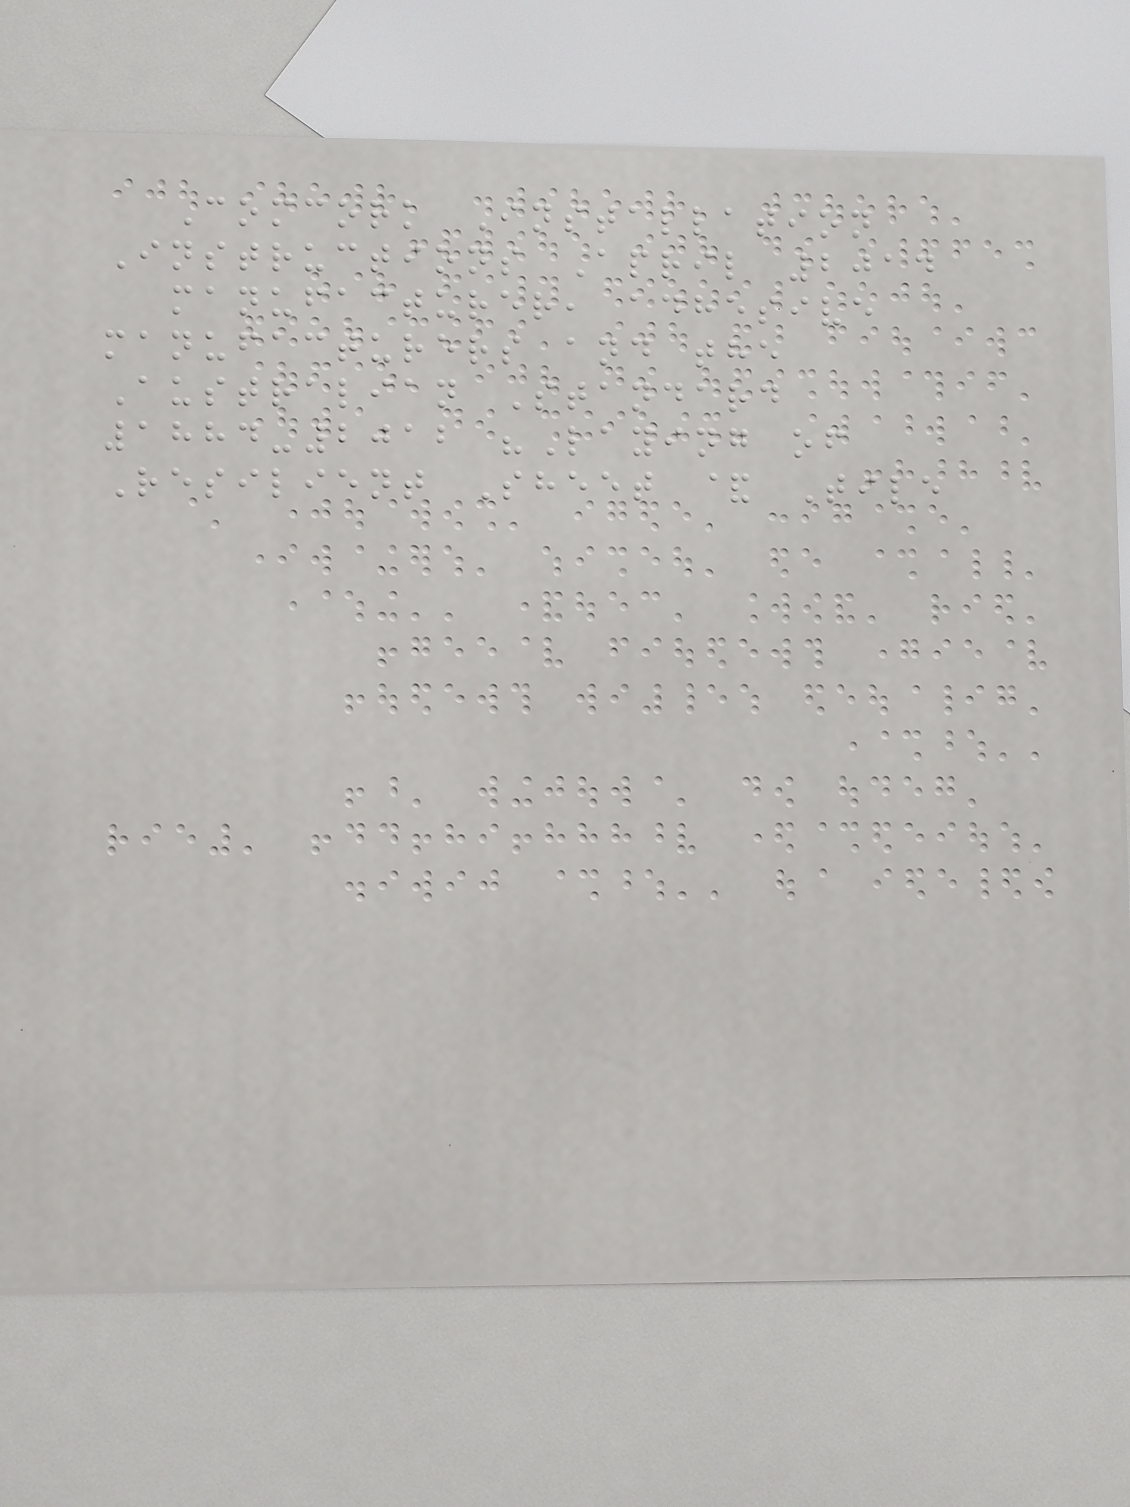Comcork Installation
Instructions April 2014
manufacturer, adhesive
manufacturers and the
Australian Standard
1884-2012 "Laying of
Resilient Sheet & Tile
